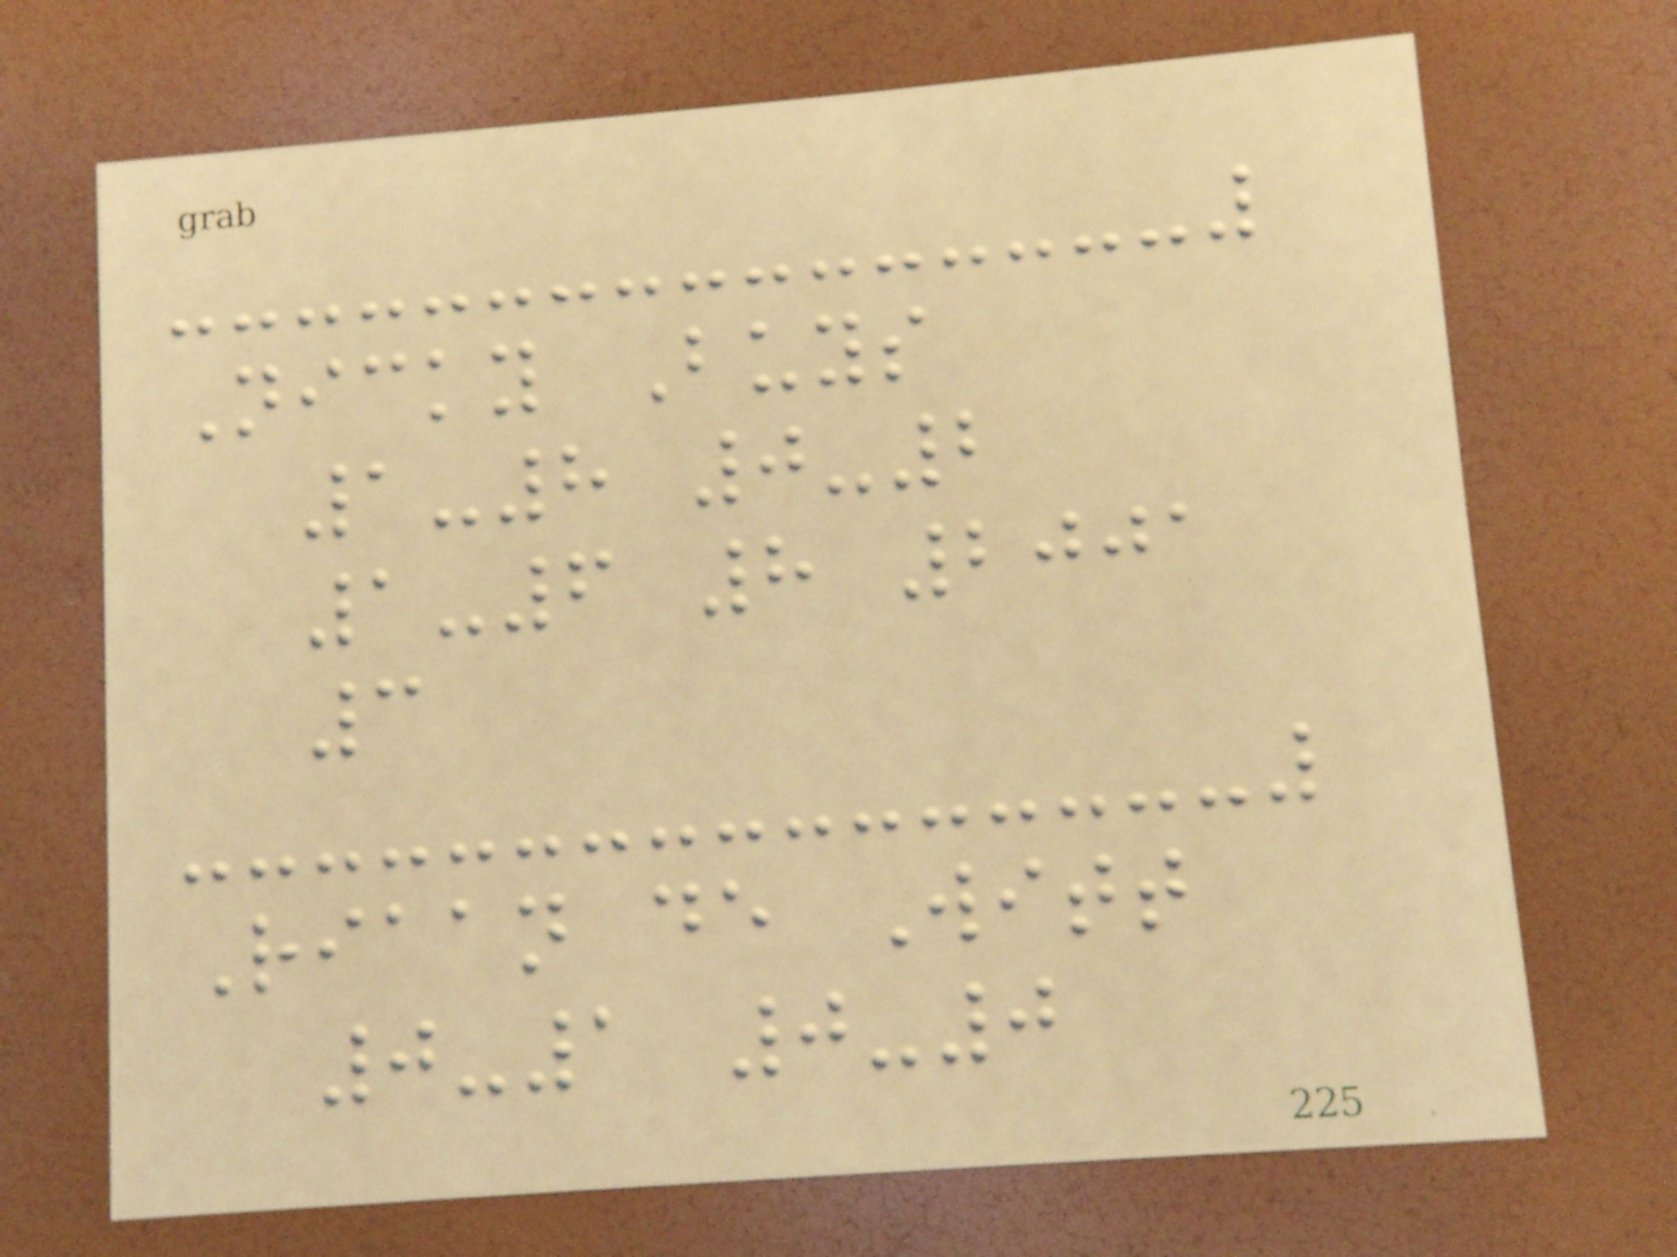Nicky Buys
1-8 0-2
1-6 8 2001
3
Riaan de Witt
0-1 0-0
